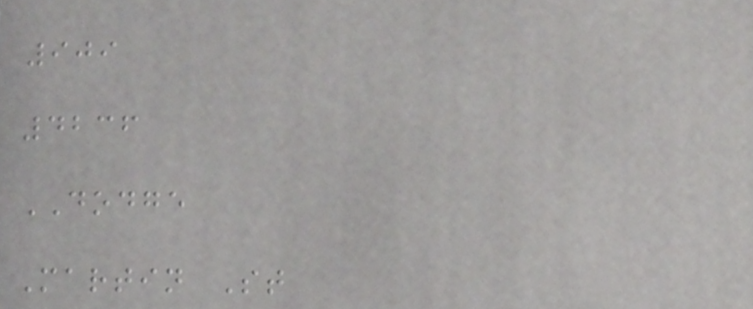909
4236
DODGE
Martin St
